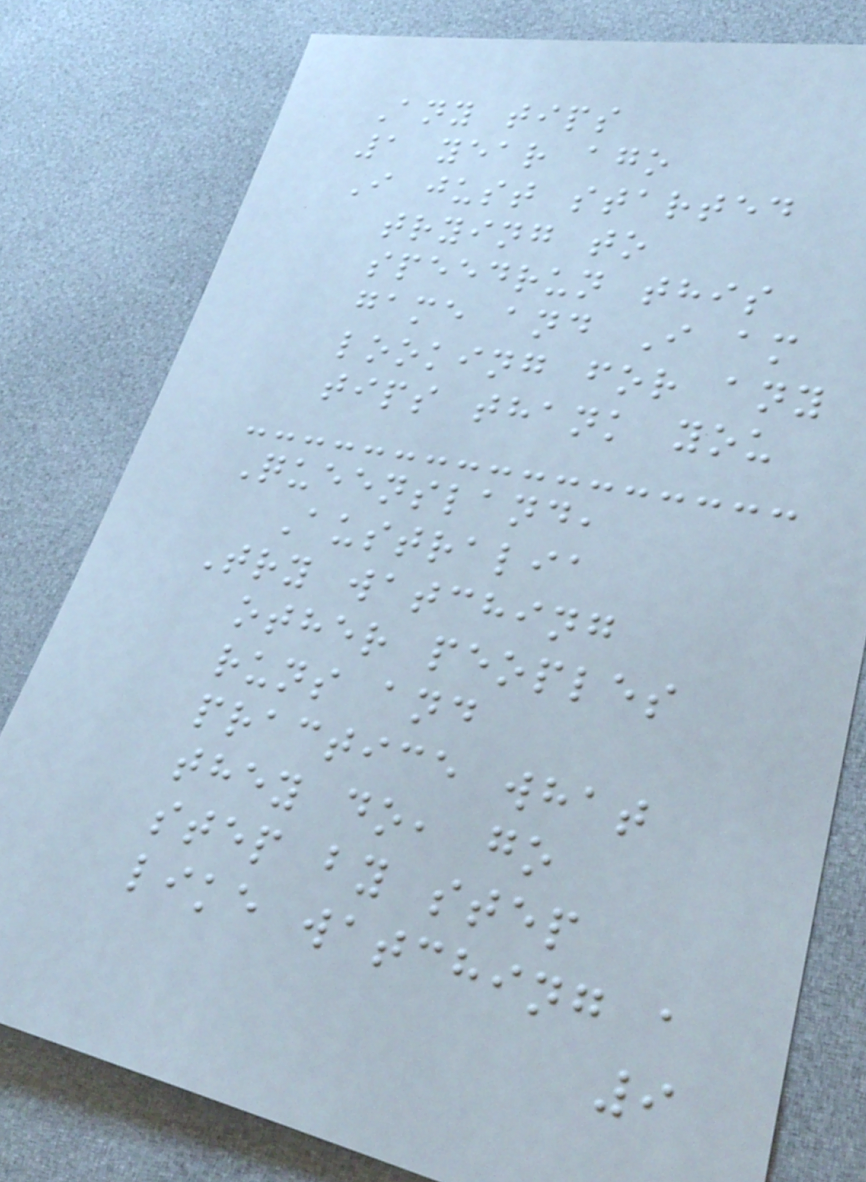Any tips
1 year ago
I just started
trying to
speedrun this
game and I am
looking for any
tips thank you
Queensland,
Australia
Try watching
other peoples
runs and
practice what
they do, go
step by step
like watching a
9
